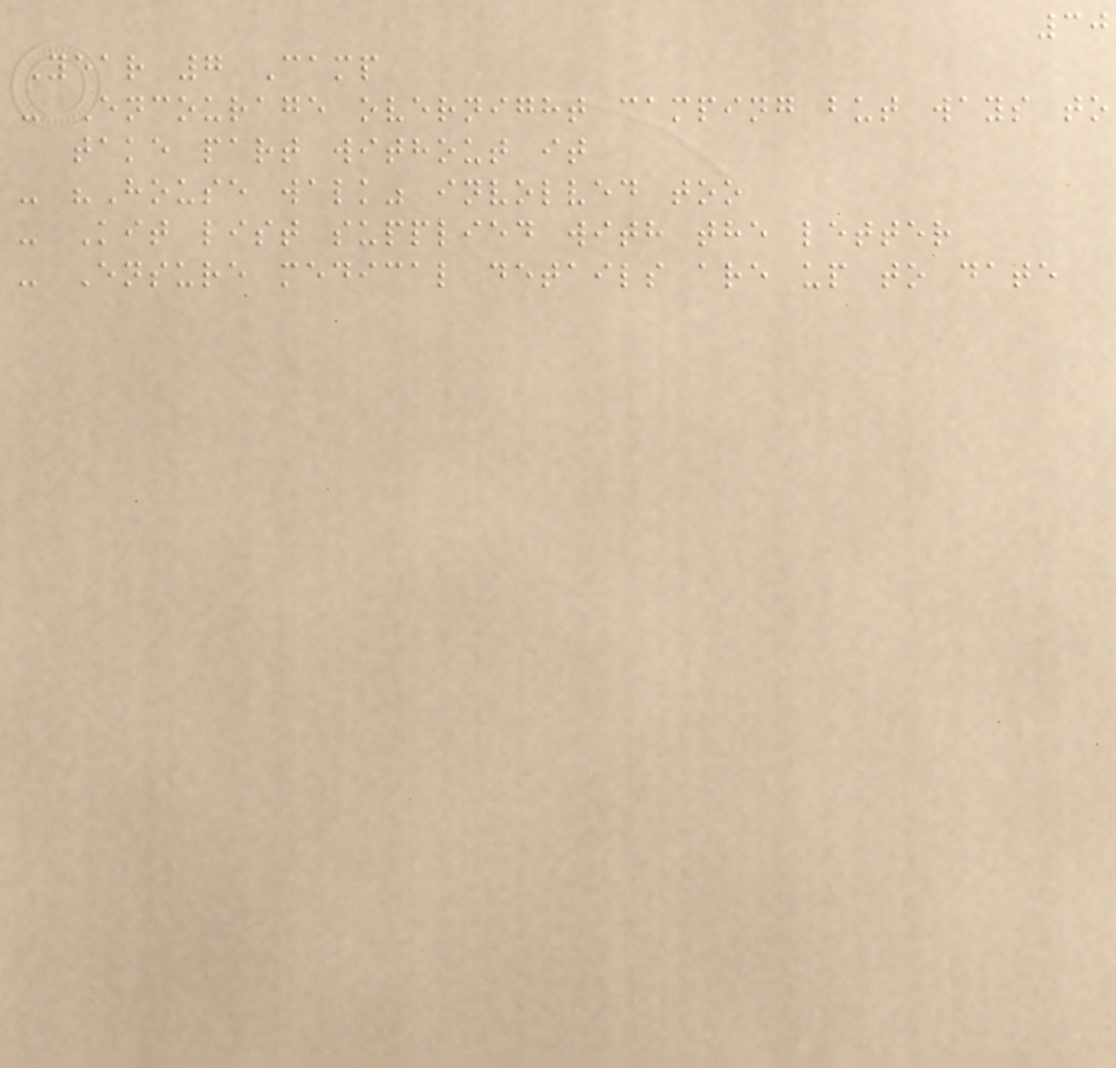30
Year 7 Camp
- Encourage overnight camping but ways to
take part without it
- "House walk" involved too
- Kit list supplied with the letter
- Ensure medical details are up to date
